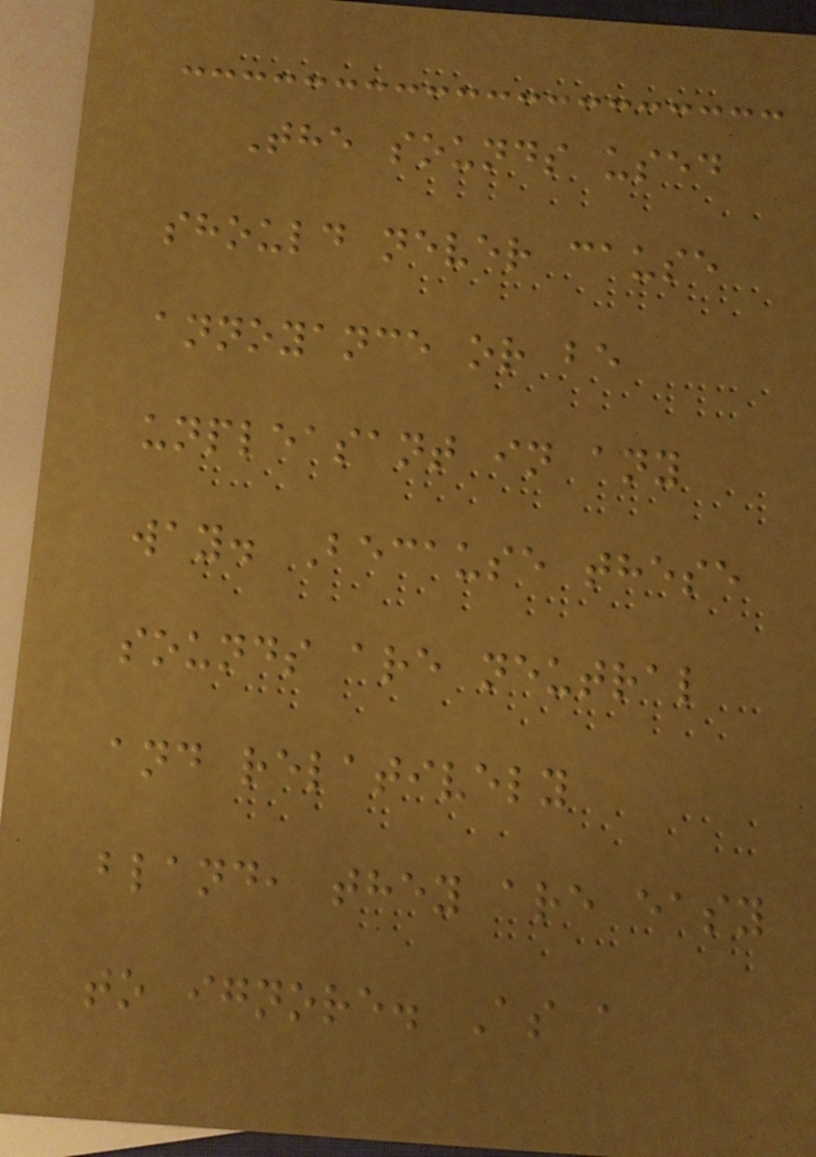The sounds used
should never cause
annoyance or be
unpleasant in any
way. Because these
sounds are neutral
and relatively
bland, they are easy
to ignore. As a
